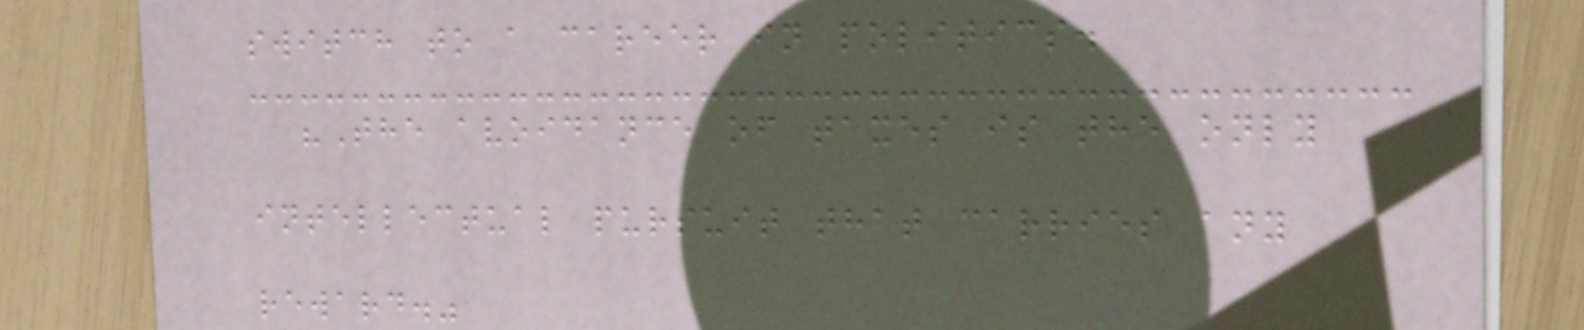switch to a career in politics.
"The avoidance of taxes is the only
intellectual pursuit that carries any
reward."
